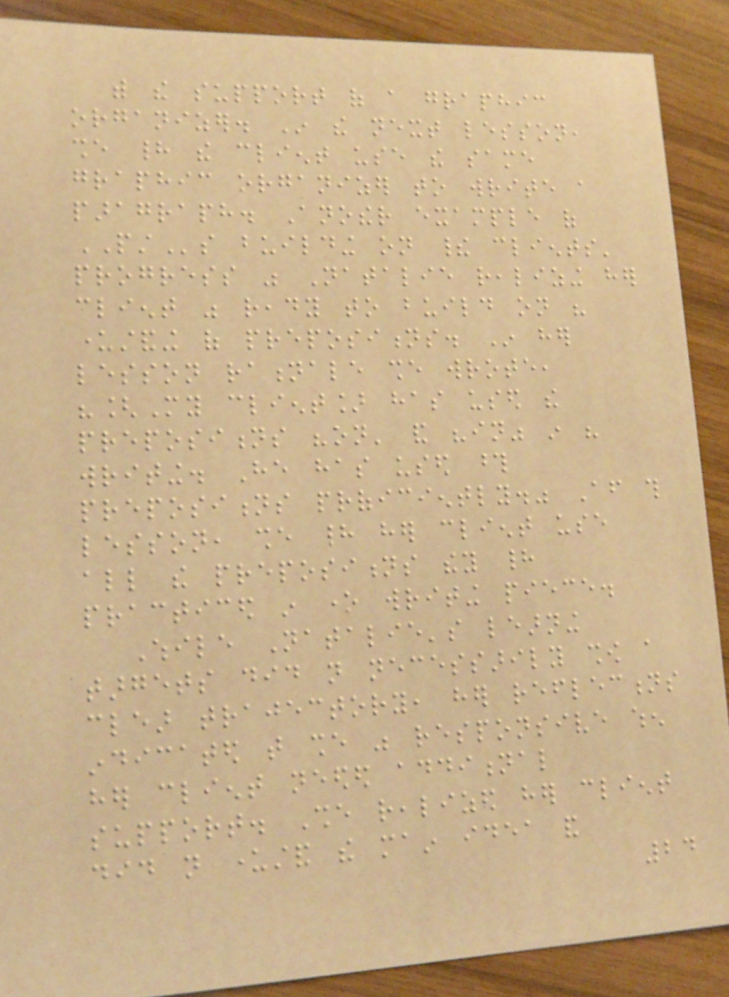with the support of a graphic
organizer. In the next lesson,
she had the client use the same
graphic organizer to write a
paragraph. Another example of
PSTs building on their clients'
progress was Natalie realizing her
client was ready to build on his
understanding of prepositions. In her
lesson rationale she wrote,
"[My client] has used the
prepositions "on' and "in" in his
writing. He has used those
prepositions proficiently." After this
lesson, she had her client use
all the prepositions they had
practiced in one writing piece.
While Natalie's learning
targets did not necessarily show a
clear trajectory, her reflections
indicated that she was responsive when
her client needed additional
support. She realized her client
did not understand the main idea and
24
